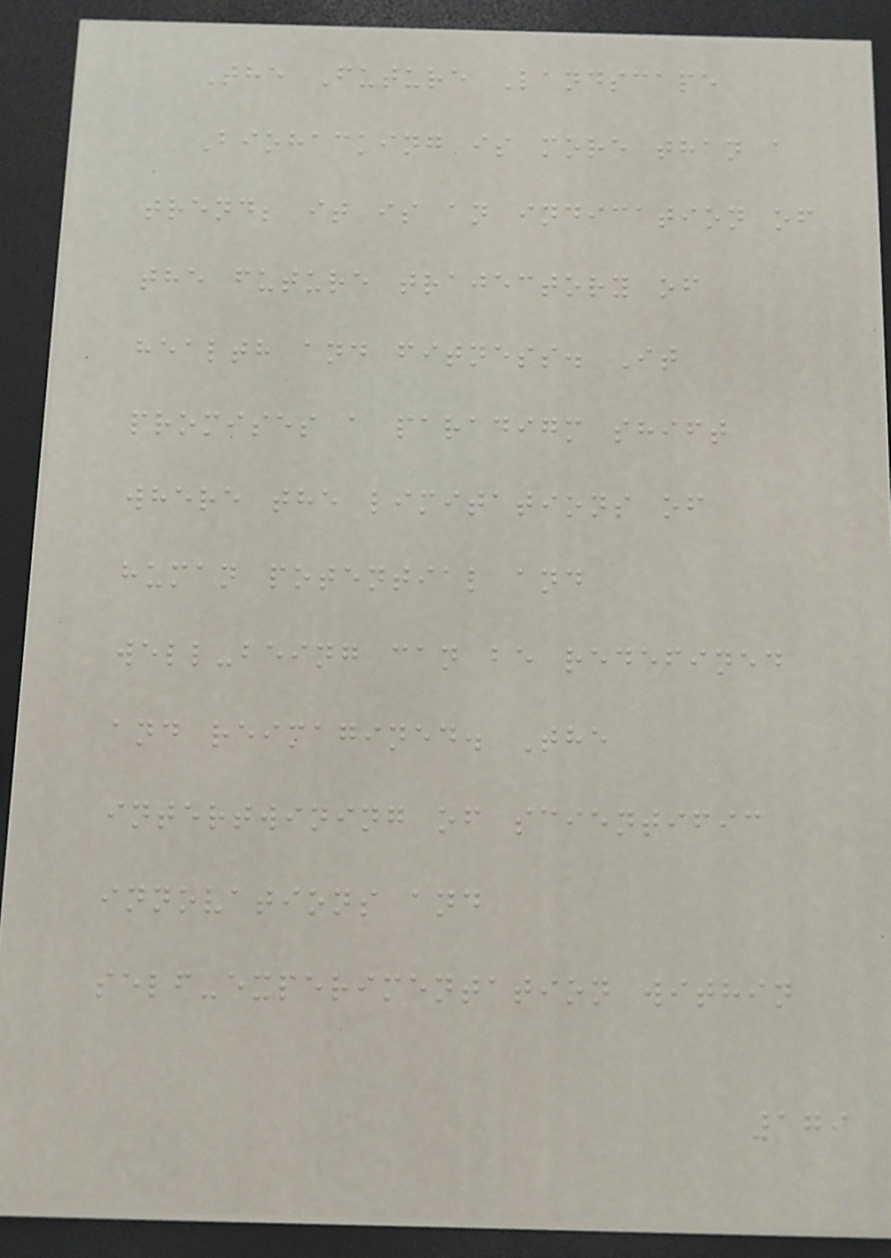The Future Landscape
Biohacking is more than a
trend; it is an indication of
the future trajectory of
health and fitness. It
promises a paradigm shift
where the limitations of
human potential and
well-being can be redefined
and reimagined. The
intertwining of scientific
innovations and
self-experimentation within
179
